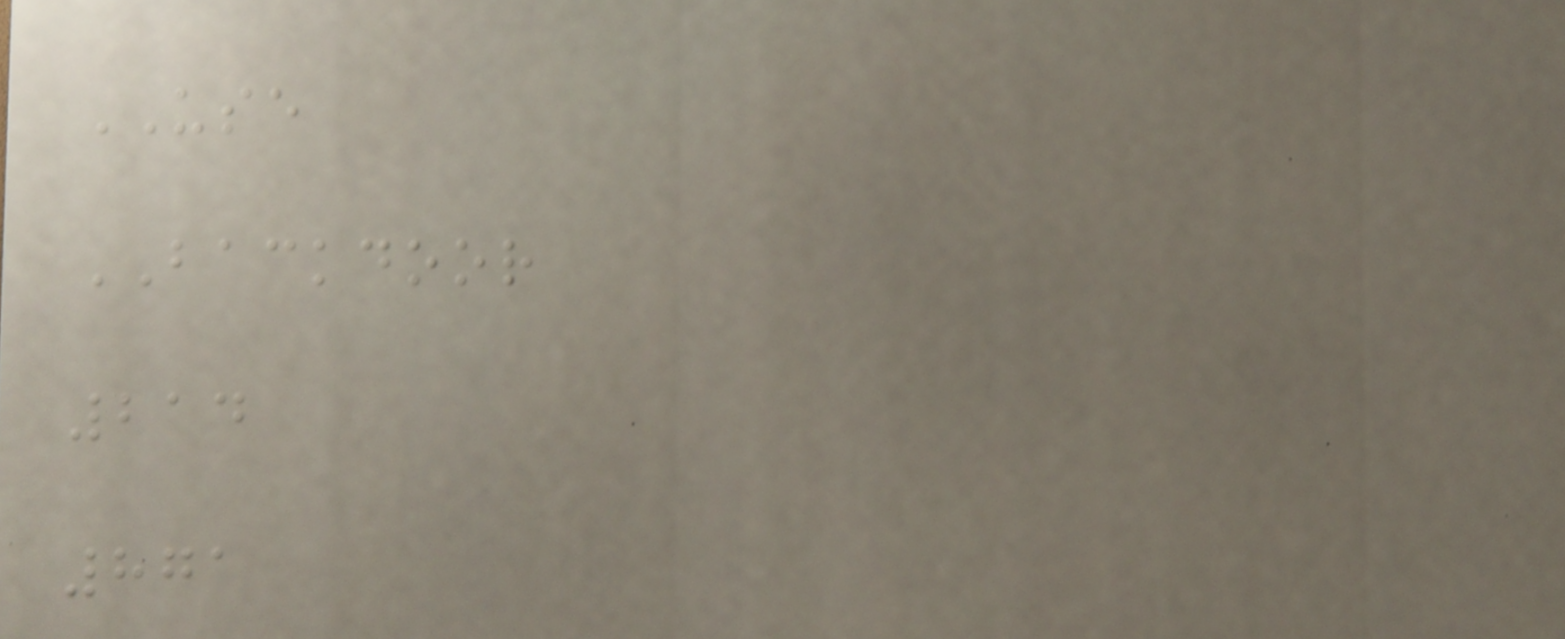USE
BACKDOOR
214
871
